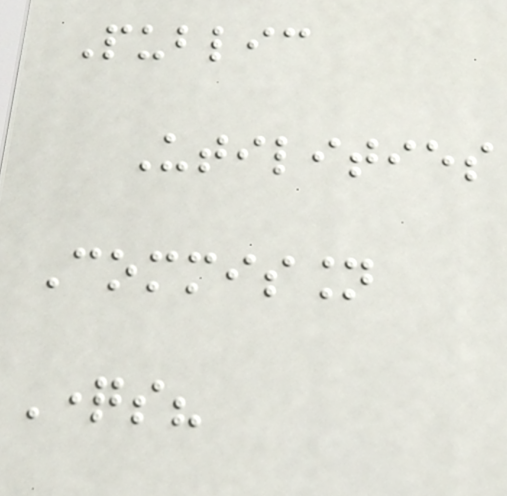Public
Utilities
Commission
Questions?
